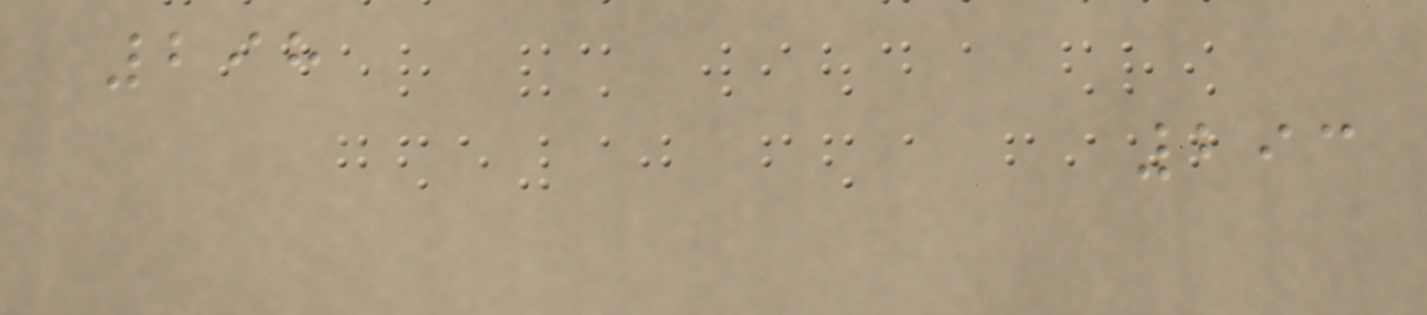298
293
